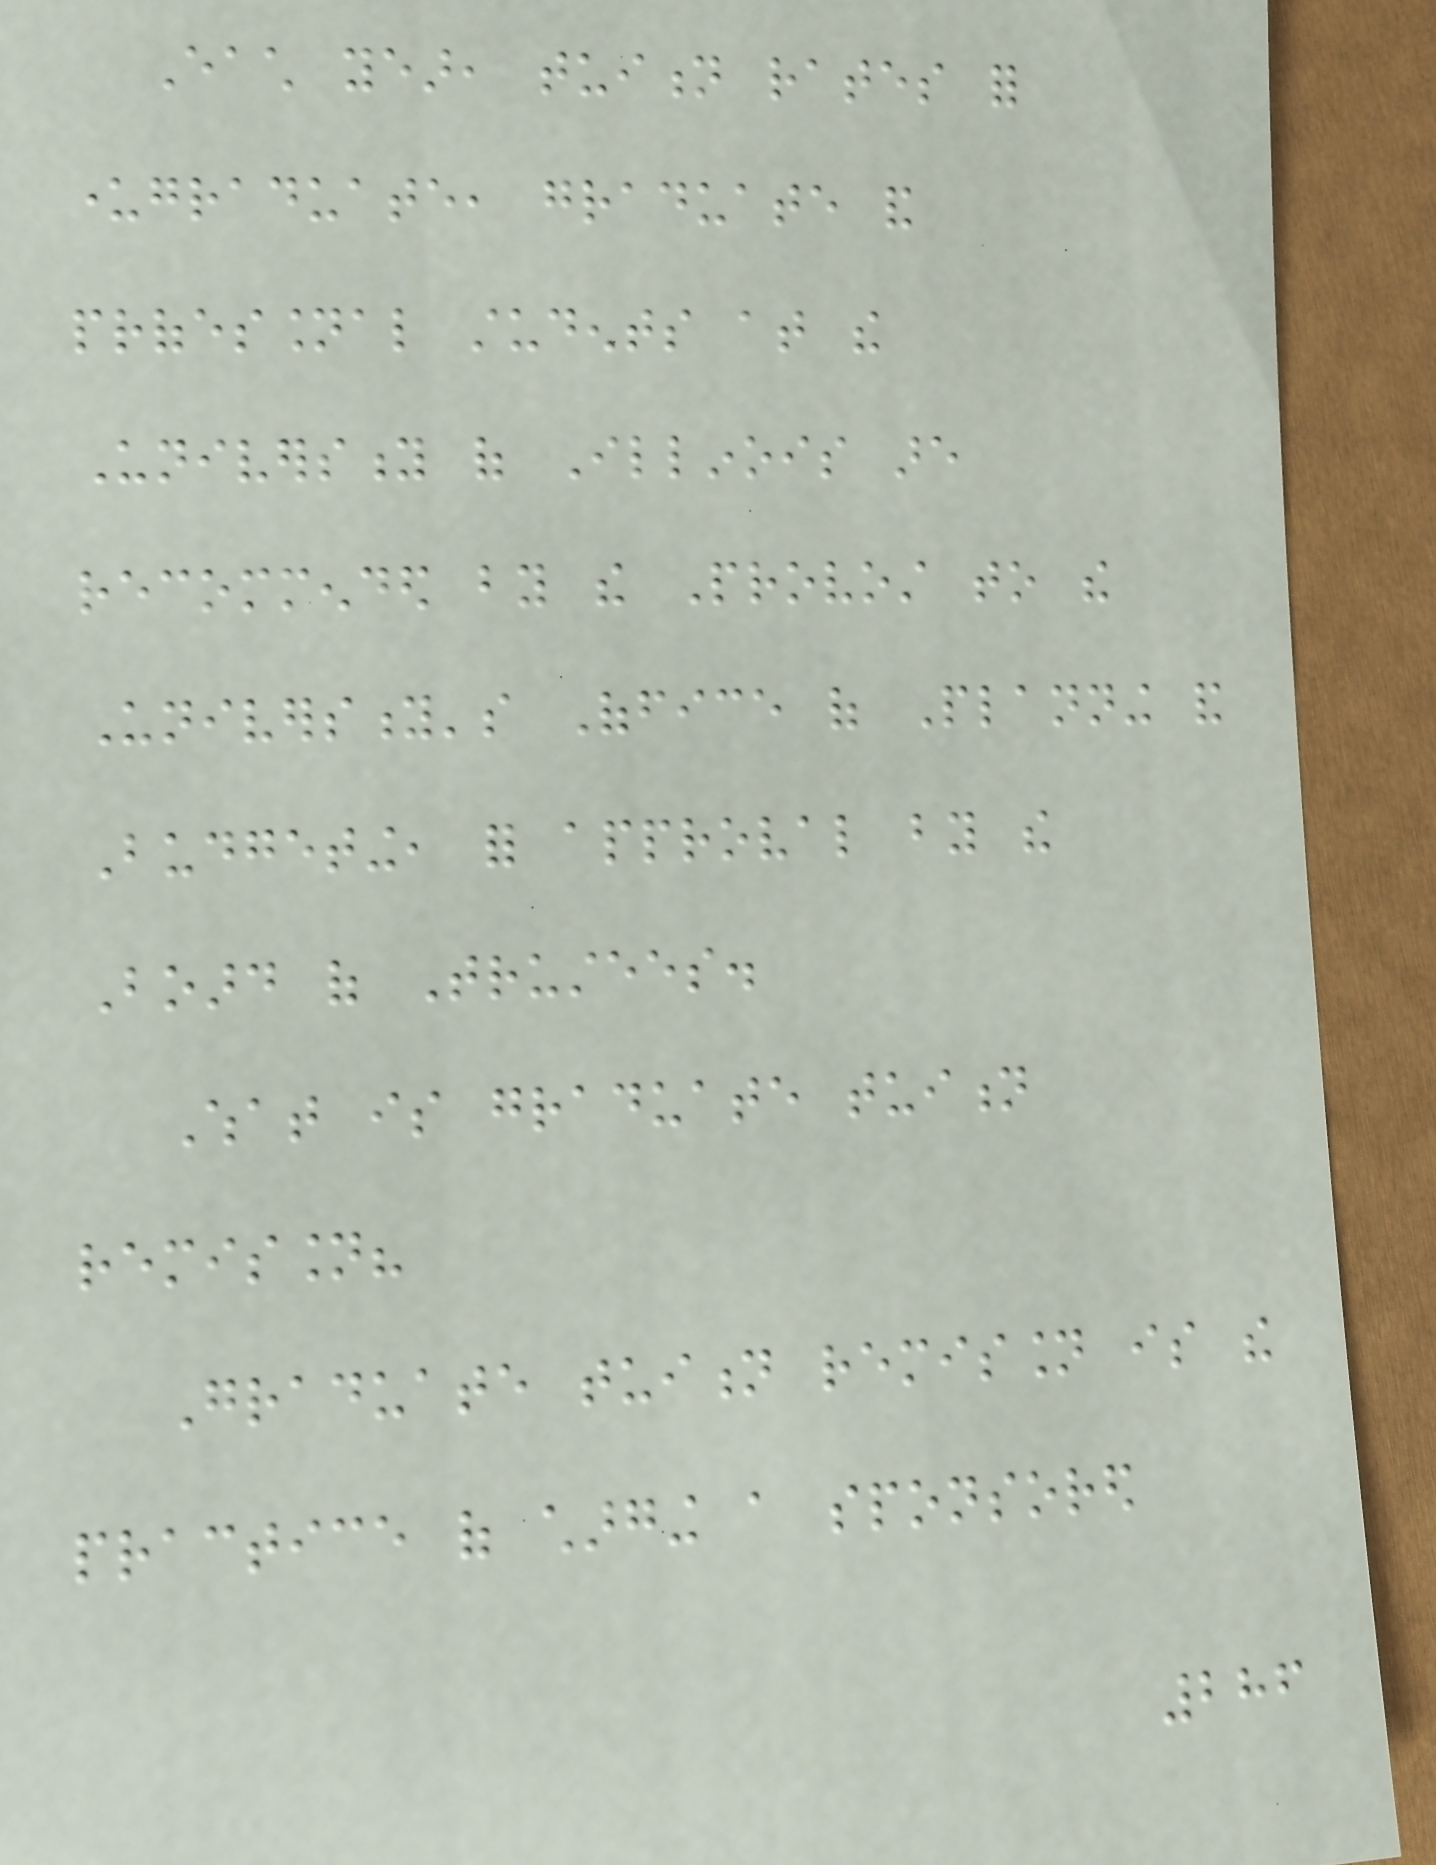Each year, tuition rates for
undergraduate, graduate and
professional students at the
University of Illinois are
recommended by the Provost to the
University's Office of Planning and
Budgeting, for approval by the
Board of Trustees.
What is graduate tuition
remission?
Graduate tuition remission is the
practice of charging a sponsored
286
